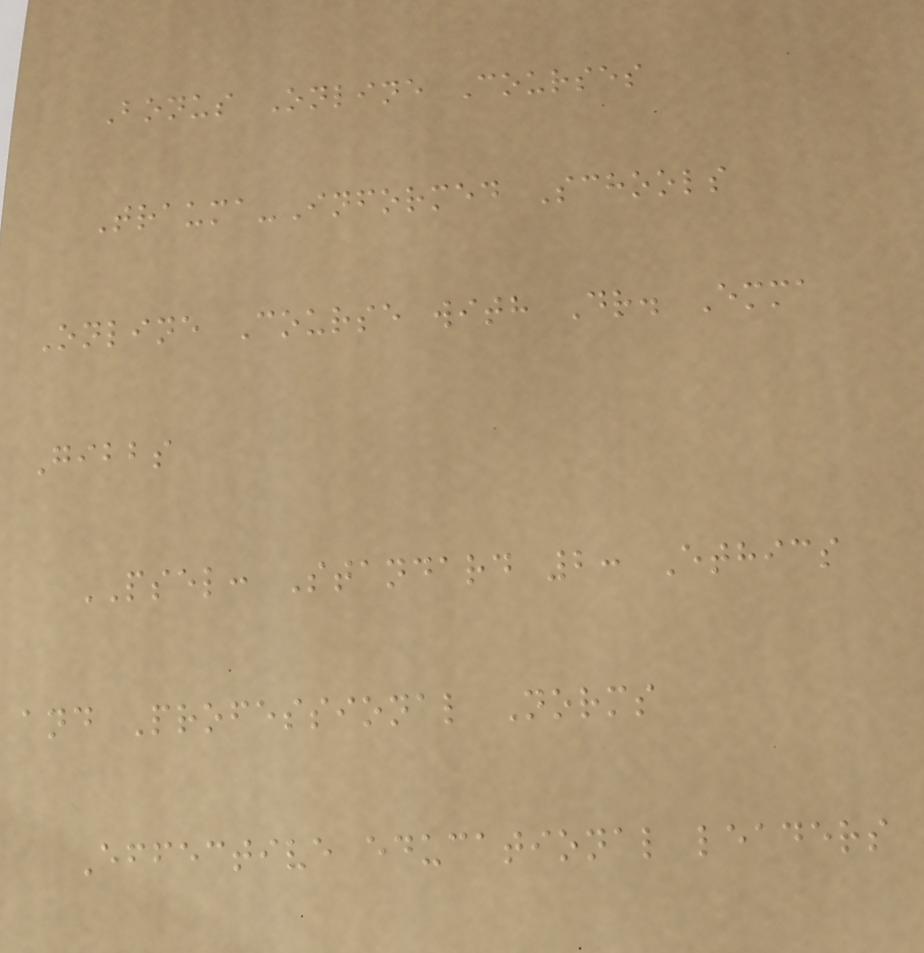Bonus Online Courses
Trauma-Informed Schools
Online Course with Dr. Emma
Gibbs
PSEL: Standard 2: Ethics
and Professional Norms
Effective educational leaders
